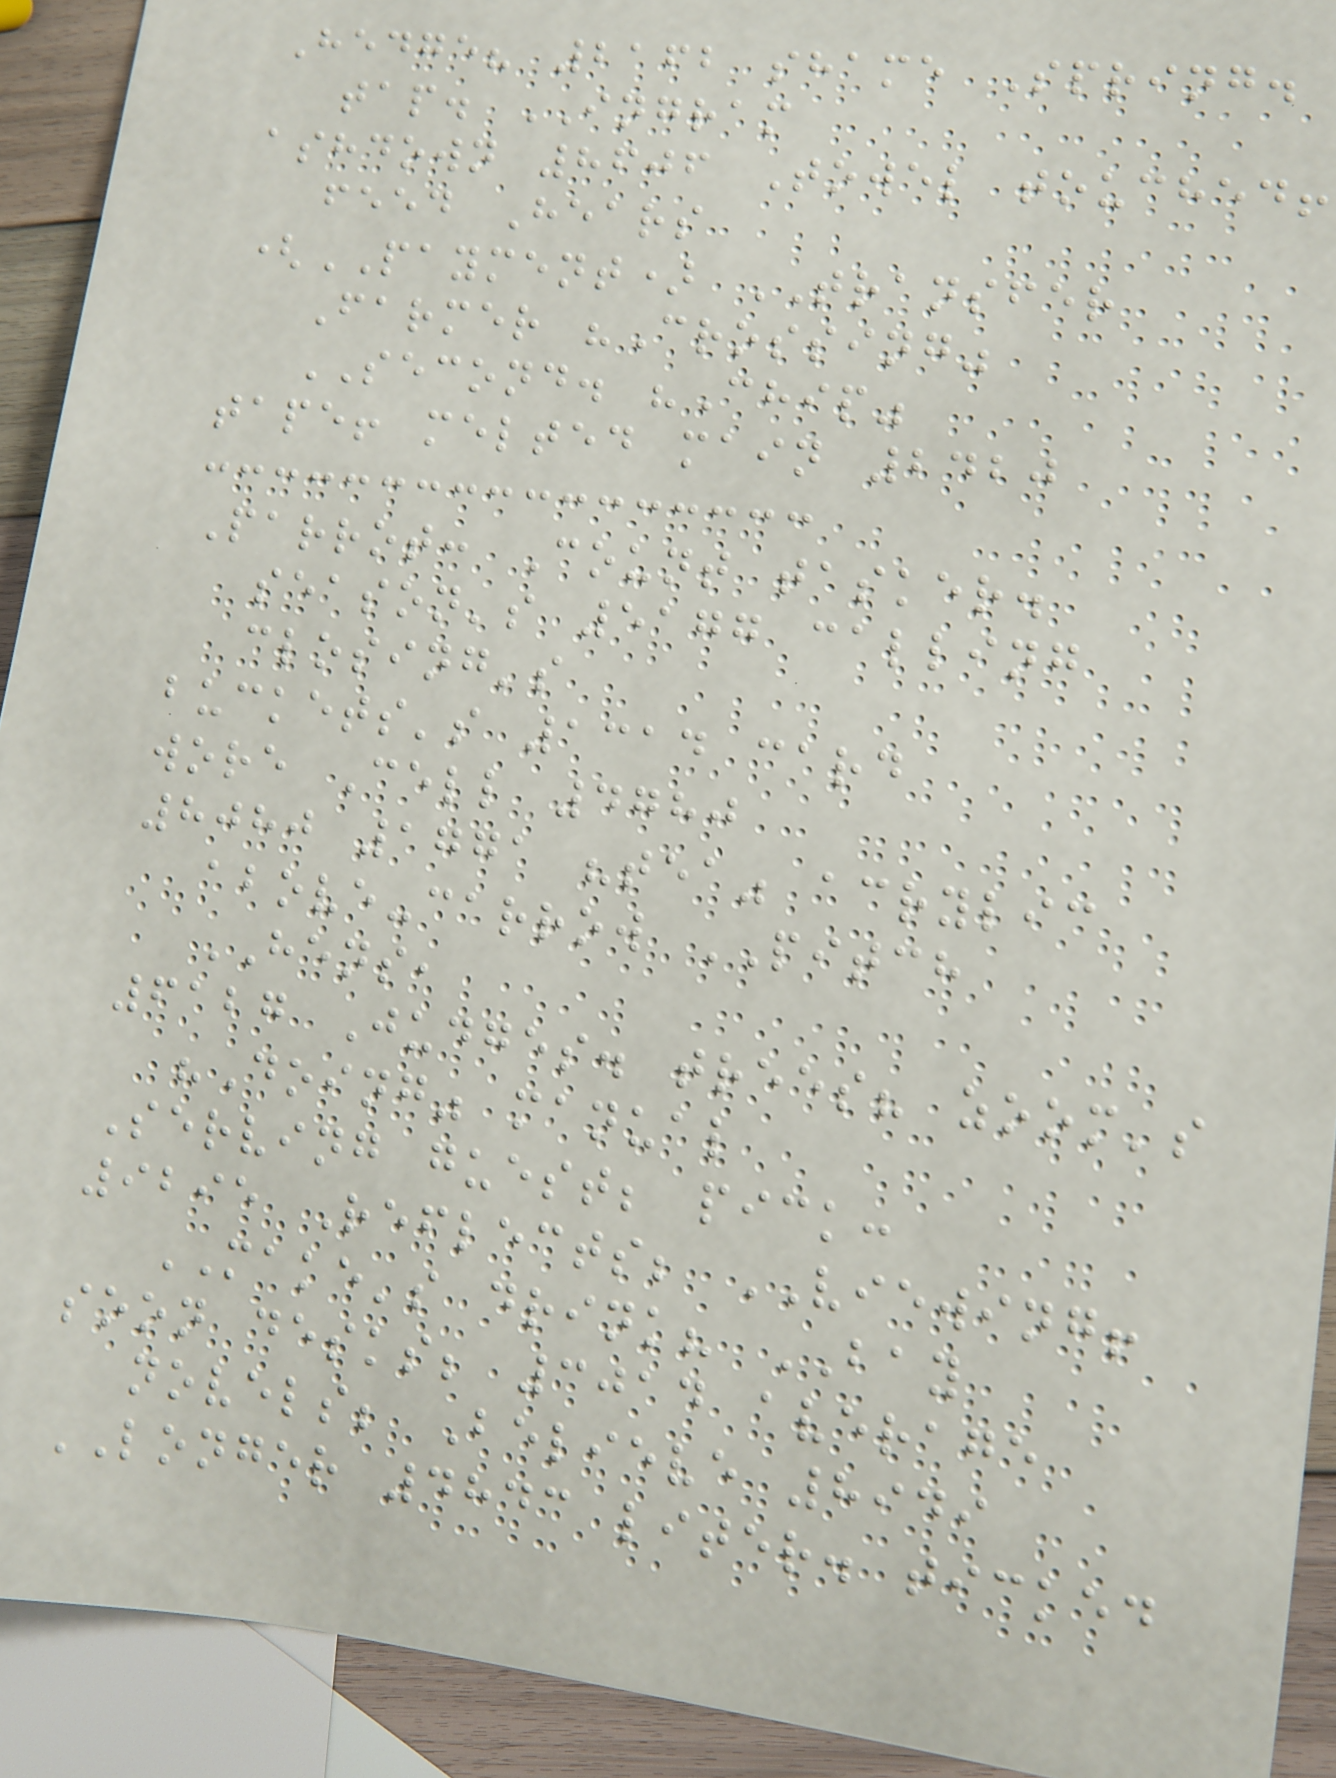Hedge? 2162 shame Spring.
tap. INGRAM
ashdown 8606 Towel touched!
feed Hears
(PAYMENT) TRANSFER
Farmer "Crossing"
SECOND. "Chip"
tape! melted main 2420
Parrot: Count tasker.
season's 5177 calling
closing's
buckets's 1314 card
wore Cell 4780
8080 1771 "tea" acrylic
above-carrow PITCH
HENS,
6127 Judges. trees? zoom's
"Doing" manual
Serving guest; pick:
9295 Reflects; VIEWING!
MAKE's drink? BAY
soon desks; 3014 average
novels; Believe 8949
LONGER 4843 liter. ticked
